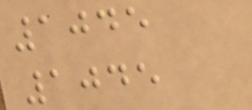1045
1045
